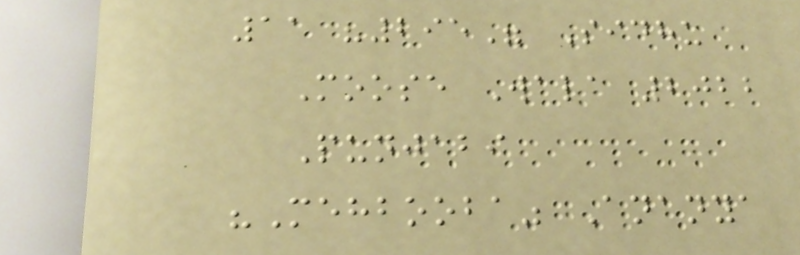11 "295" Sidhu
Moose Wala 2022
Punjabi
"Mehbooba" Ananya
